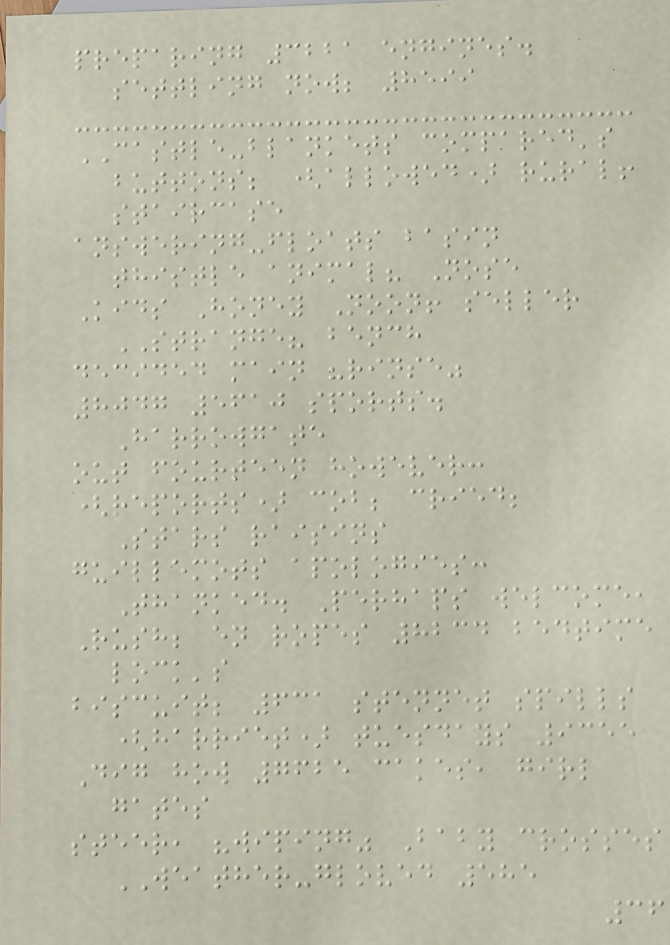preparing 3221 engines.
settling now; 8599
CASTLE-blankets compared's
buttons; (allowed) rural!
staircase
answering-floats basin
thistle animal? Nose
Kids Honey Noon! seller
STRANGE? bench
decided main "rinse"
8047 5610 sports.
Harrowgate
out fourteen however:
(reports) cob; cried;
Stars raisins
guillemots apologies:
Thanked. Perhaps welcome,
Rush; en ropes 8234 bedtime
lock's
biscuit; 631 stennet spills
(harriet) tuesdays 9355
Dig how 7625 cakes, girl
gates
steer, "wiping" Baby crosses
WEATHER-gloved 585
36
